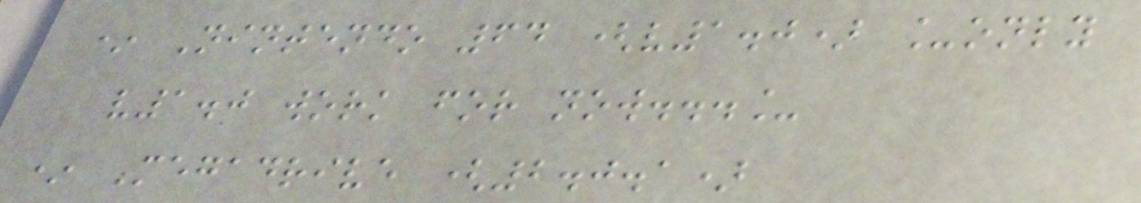* Nintendo 64 (v1.0) _only
v1.0 work for now..._
* Megadrive (2.0.1)
